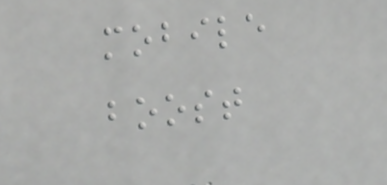mobile
boost
